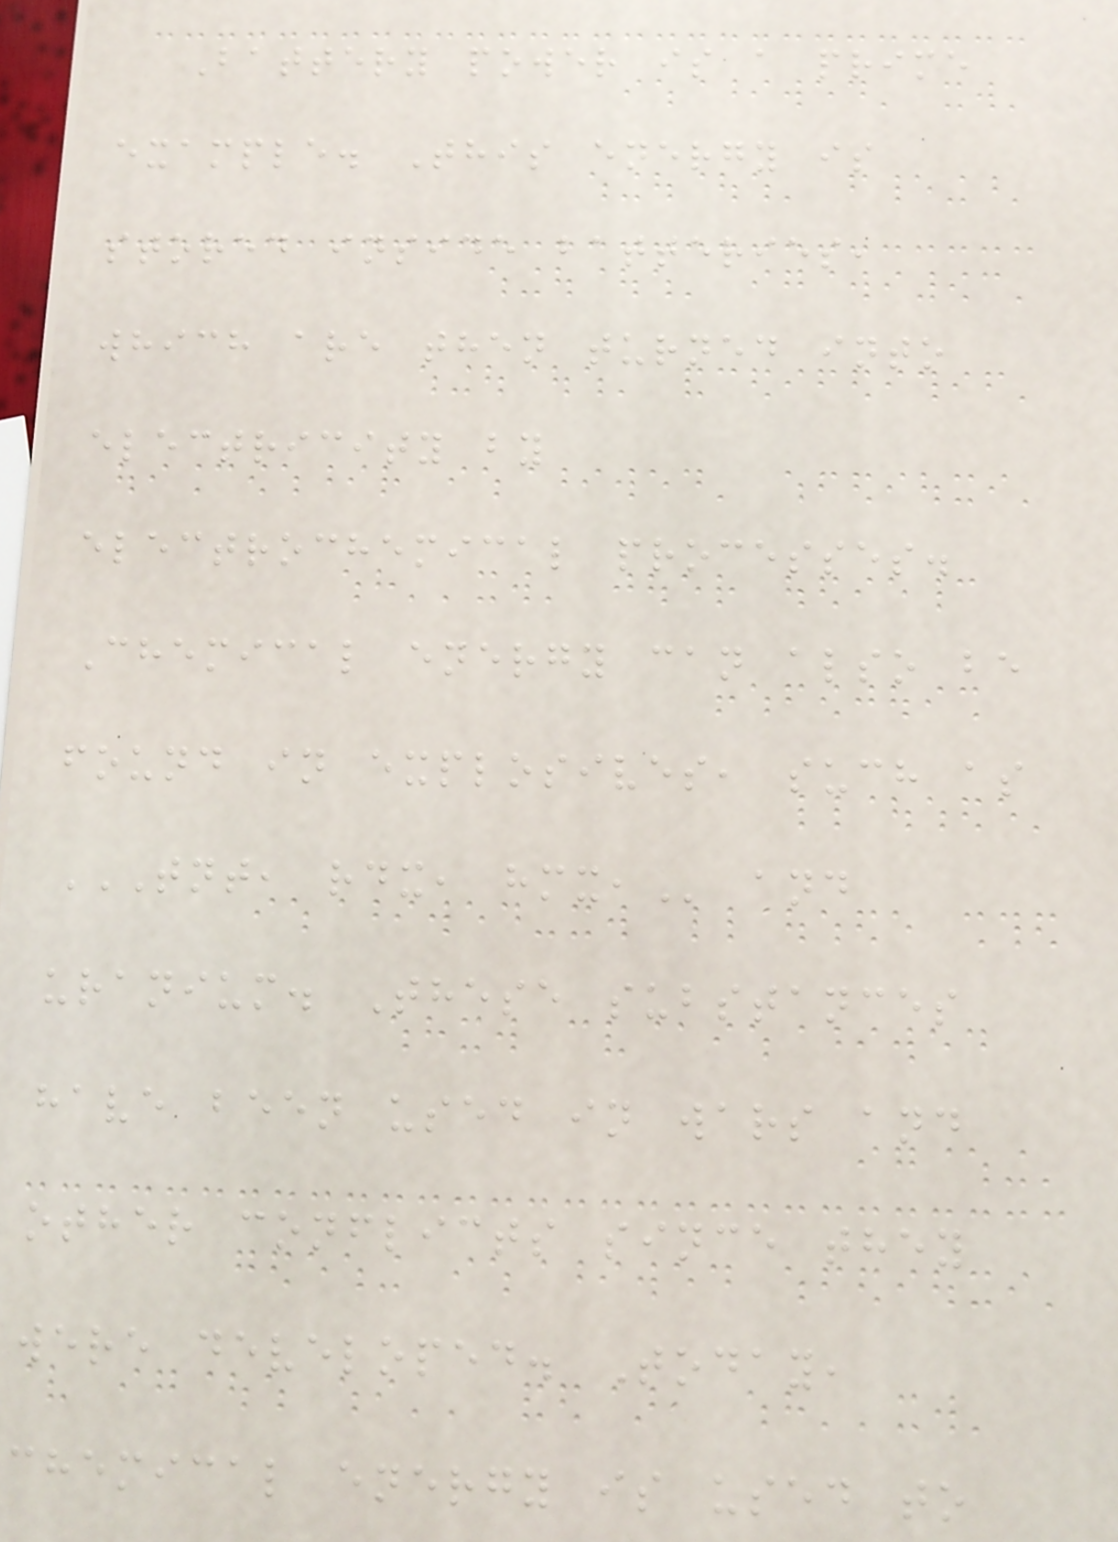Battery power is a prime
example. This energy is
stored inside batteries,
which are then turned into
electricity by
electrochemical processes.
Chemical energy can also be
found in explosives, such as
TNT, RDX, HMX, and
uranium. These substances
have been used in wars and
other conflicts since they
were developed. Today,
chemical energy is used to
